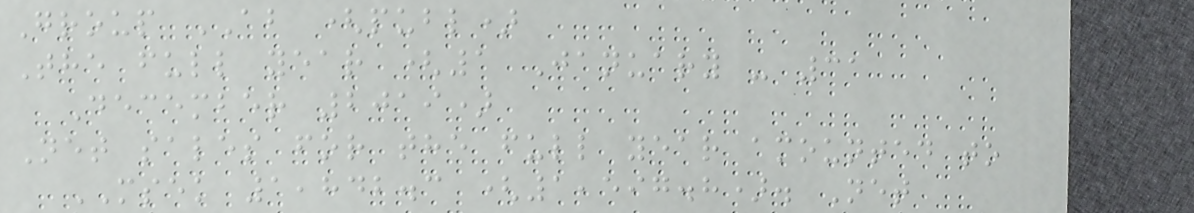Group AB (publ)
The full year (1 January - 31
December 2019)
Net sales for the full year amounted to
MSEK 1,842.3 (1,597.8). Net
